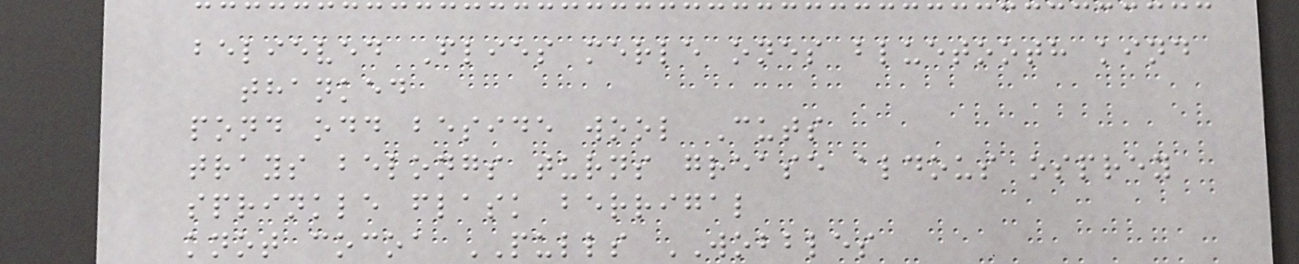believed Flies merle ones bluetooth kind
thanked
pond odd beside wool Cuts
trays belongs turns grease aldous osprey
sprinkle flask berrigal
knot cocoa PULLS WOBBLES
